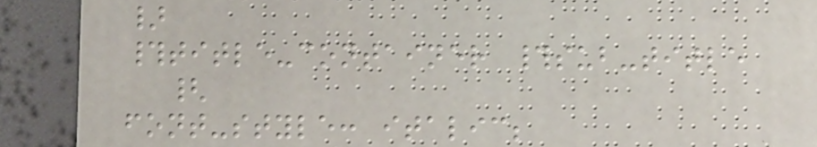}
#title-container #sub-title
{
font-style: italic;
